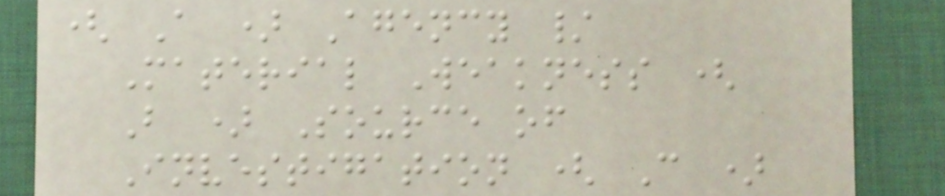( A ) Agency /
Material Weakness (
B ) Source of
Investigation ( C )
